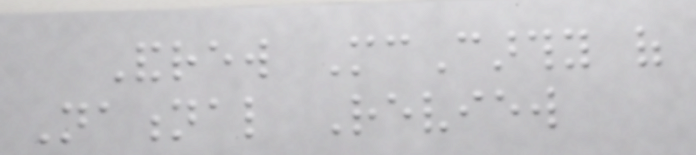Andrew McCarthy of
National Review
